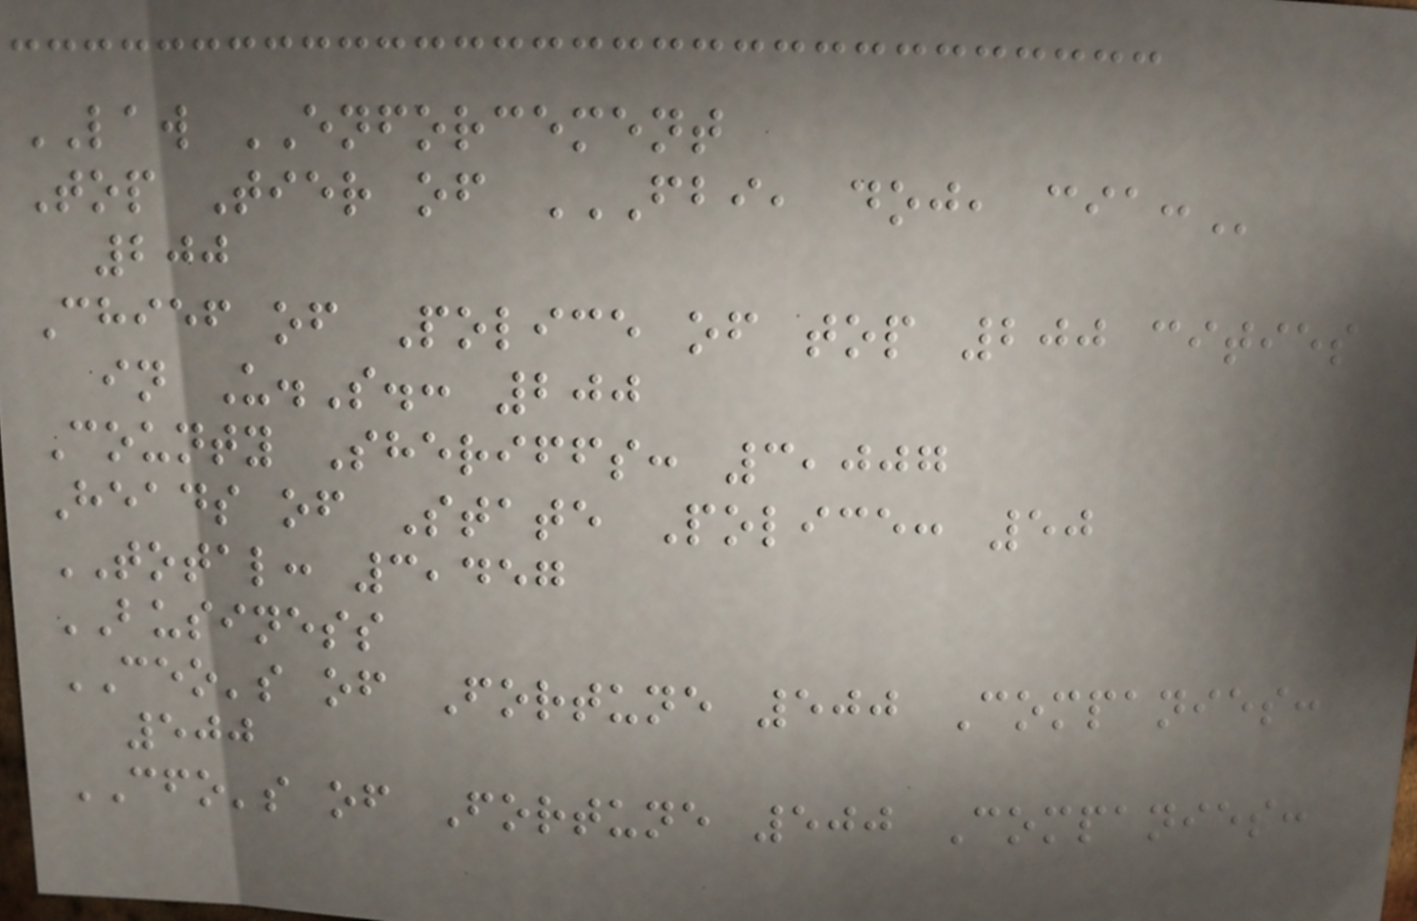LAW ENFORCEMENT
Top Tier of FBI, DOJ, CIA:
200
Chief of Police of top 200 cities
in U.S.: 200
County Sheriffs: 3,007
Heads of State Police: 50
TOTAL: 3,457
BUSINESS
CEO's of Fortune 500 Companies:
500
CFO's of Fortune 500 Companies:
